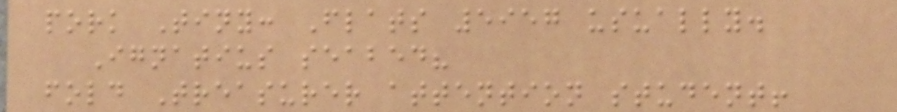pork Tiny: Flats 5957 usually.
Ignatius seabed?
fold Treasurer attention student!
